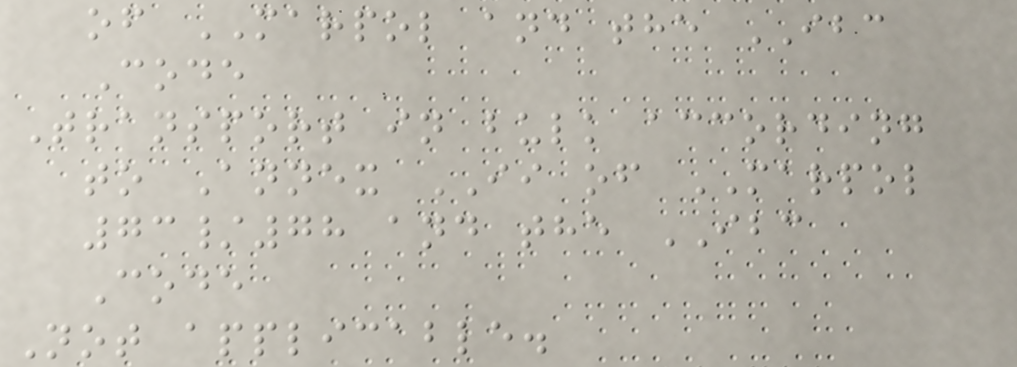of MARPOL and the IBC
Code
Transport in bulk according
to Annex II of MARPOL
73/78 and the IBC
Code
Not applicable.
